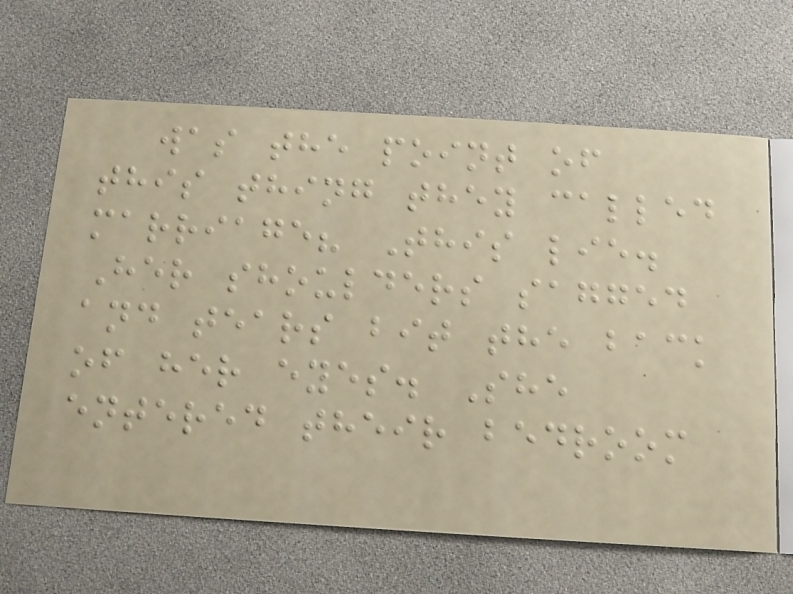was the point of
this thing they called
marriage? This lie.
Her shoulders sagged
and tears bit the back
of her eyes. She
entered their bedroom
